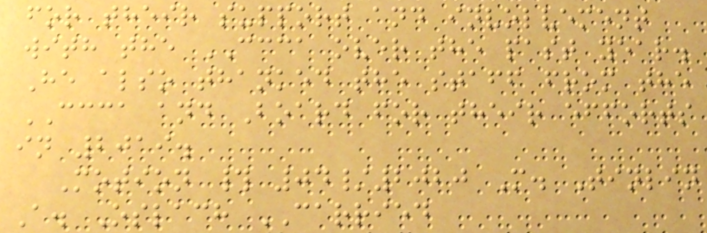for their support and involvement
with the CCCA over the past year.
He also thanked the staff from the
CCCA and Board for their efforts
in 2019.
Motion # 04/2020 M. Tinlin
A. Oslach CARRIED
